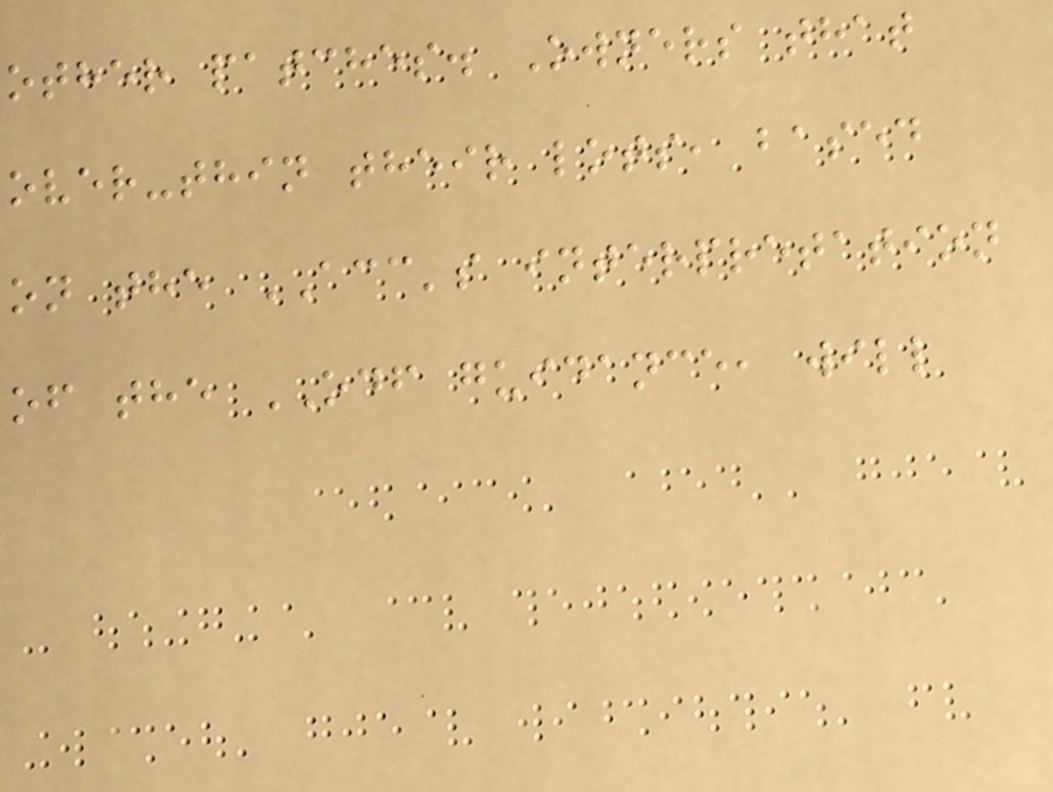other patches. Owners that
over-thin their lots, based
on the ACC's interpretation
of the ODF guidance, will
